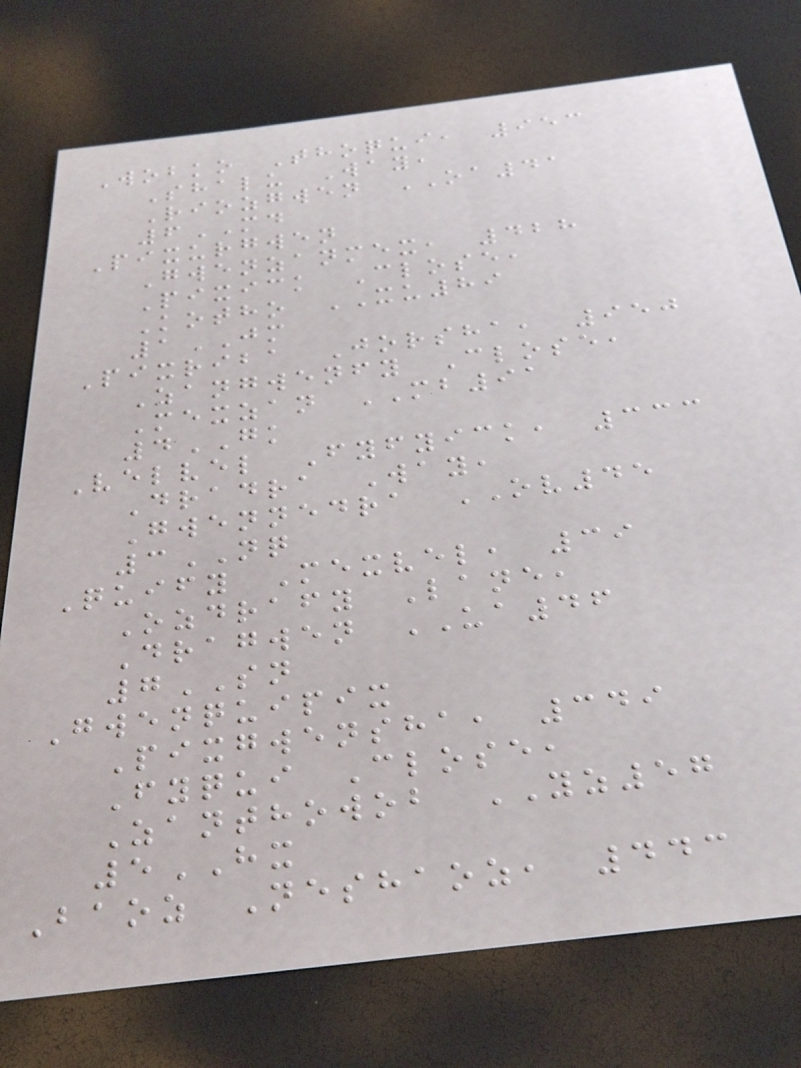Wobko Thoqui, 953
Shalu Way,
Riozgwen OA41
6MD
Pixurgwen
Gwenzanmex, 428
Pixick Close,
Kotho XU89
1JM
Pixriba Jorsha, 950
Zangwenfy Close,
Mexzan MB91
4GK
Velvel Fyfyick, 333
Dradra Way,
Gwennedra OV45
3NQ
Quify Mexvel, 39
Ozdrafy Lane,
Dragwen UA46
7SN
Gwenquipix
Pixgwensha, 349
Fyqui Close,
Zanthowob YZ57
5HX
Baoz Neshaoz, 443
